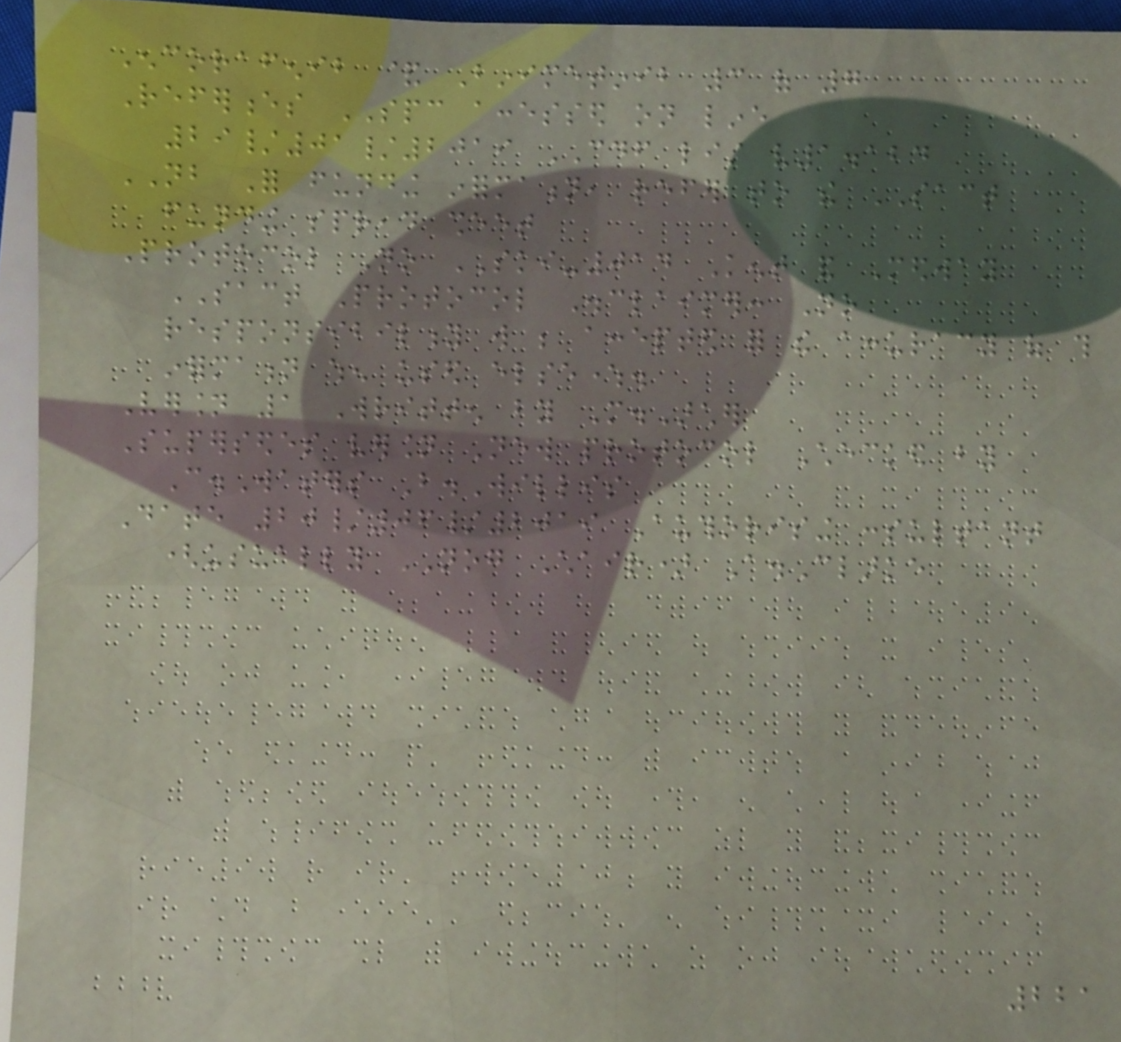Encorafenib & Binimetinib 3 of 7
References SPC accessed on line
29/01/2019 CDF list v1.124
NB For funding information, refer to the SACT
funding spread sheet
Protocol No SKI-014 Kent and Medway
SACT Protocol Disclaimer: No
responsibility will be accepted for the accuracy of this
information when used elsewhere.
Version 1 Written by M.Archer
Supersedes version New protocol Checked by
C.Waters B.Willis
Date 20/06/2019 Authorising consultant
(usually NOG Chair) A.Clarke
221
